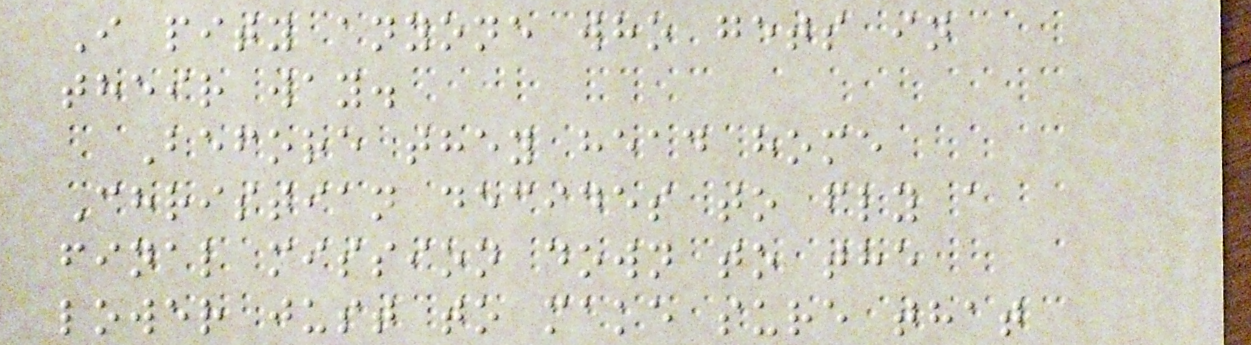I pity anyone who gets in
their way.
Before they head home
Christian decides to fly a
final mission down to the
lower just to make sure that
